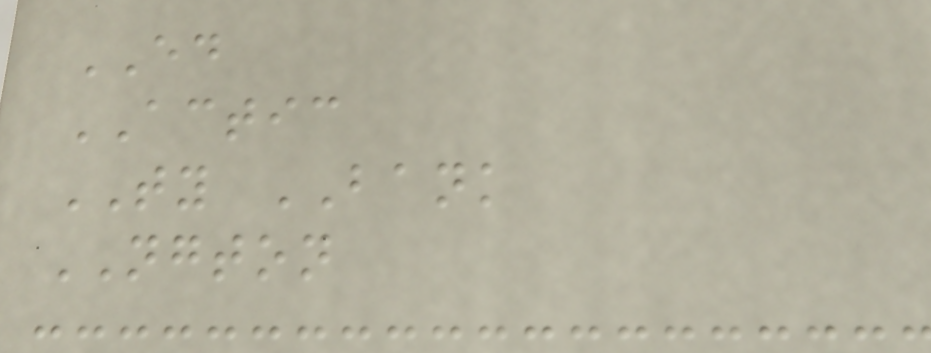ED
ACTIC
TY BANK
NGTON
